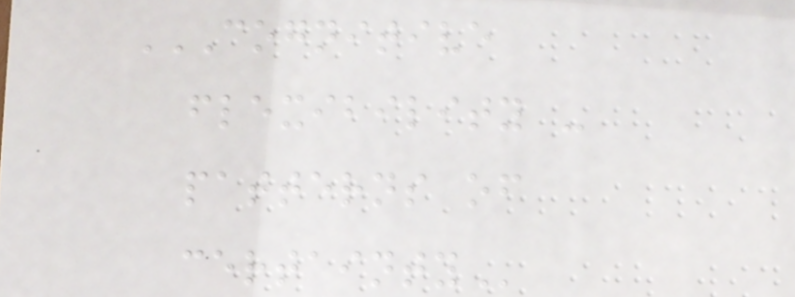COGNITIVE
FLEXIBILITY -
PATTERNS OF
CERTAINTY
